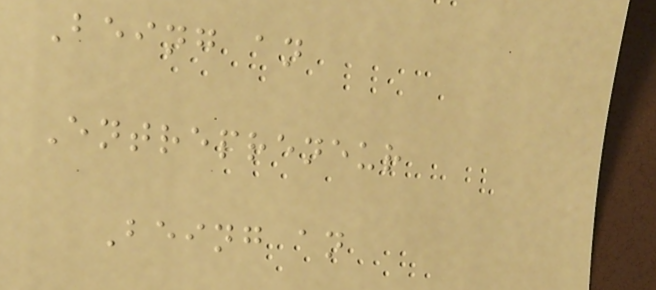Being an
Entrepreneur
Being an
